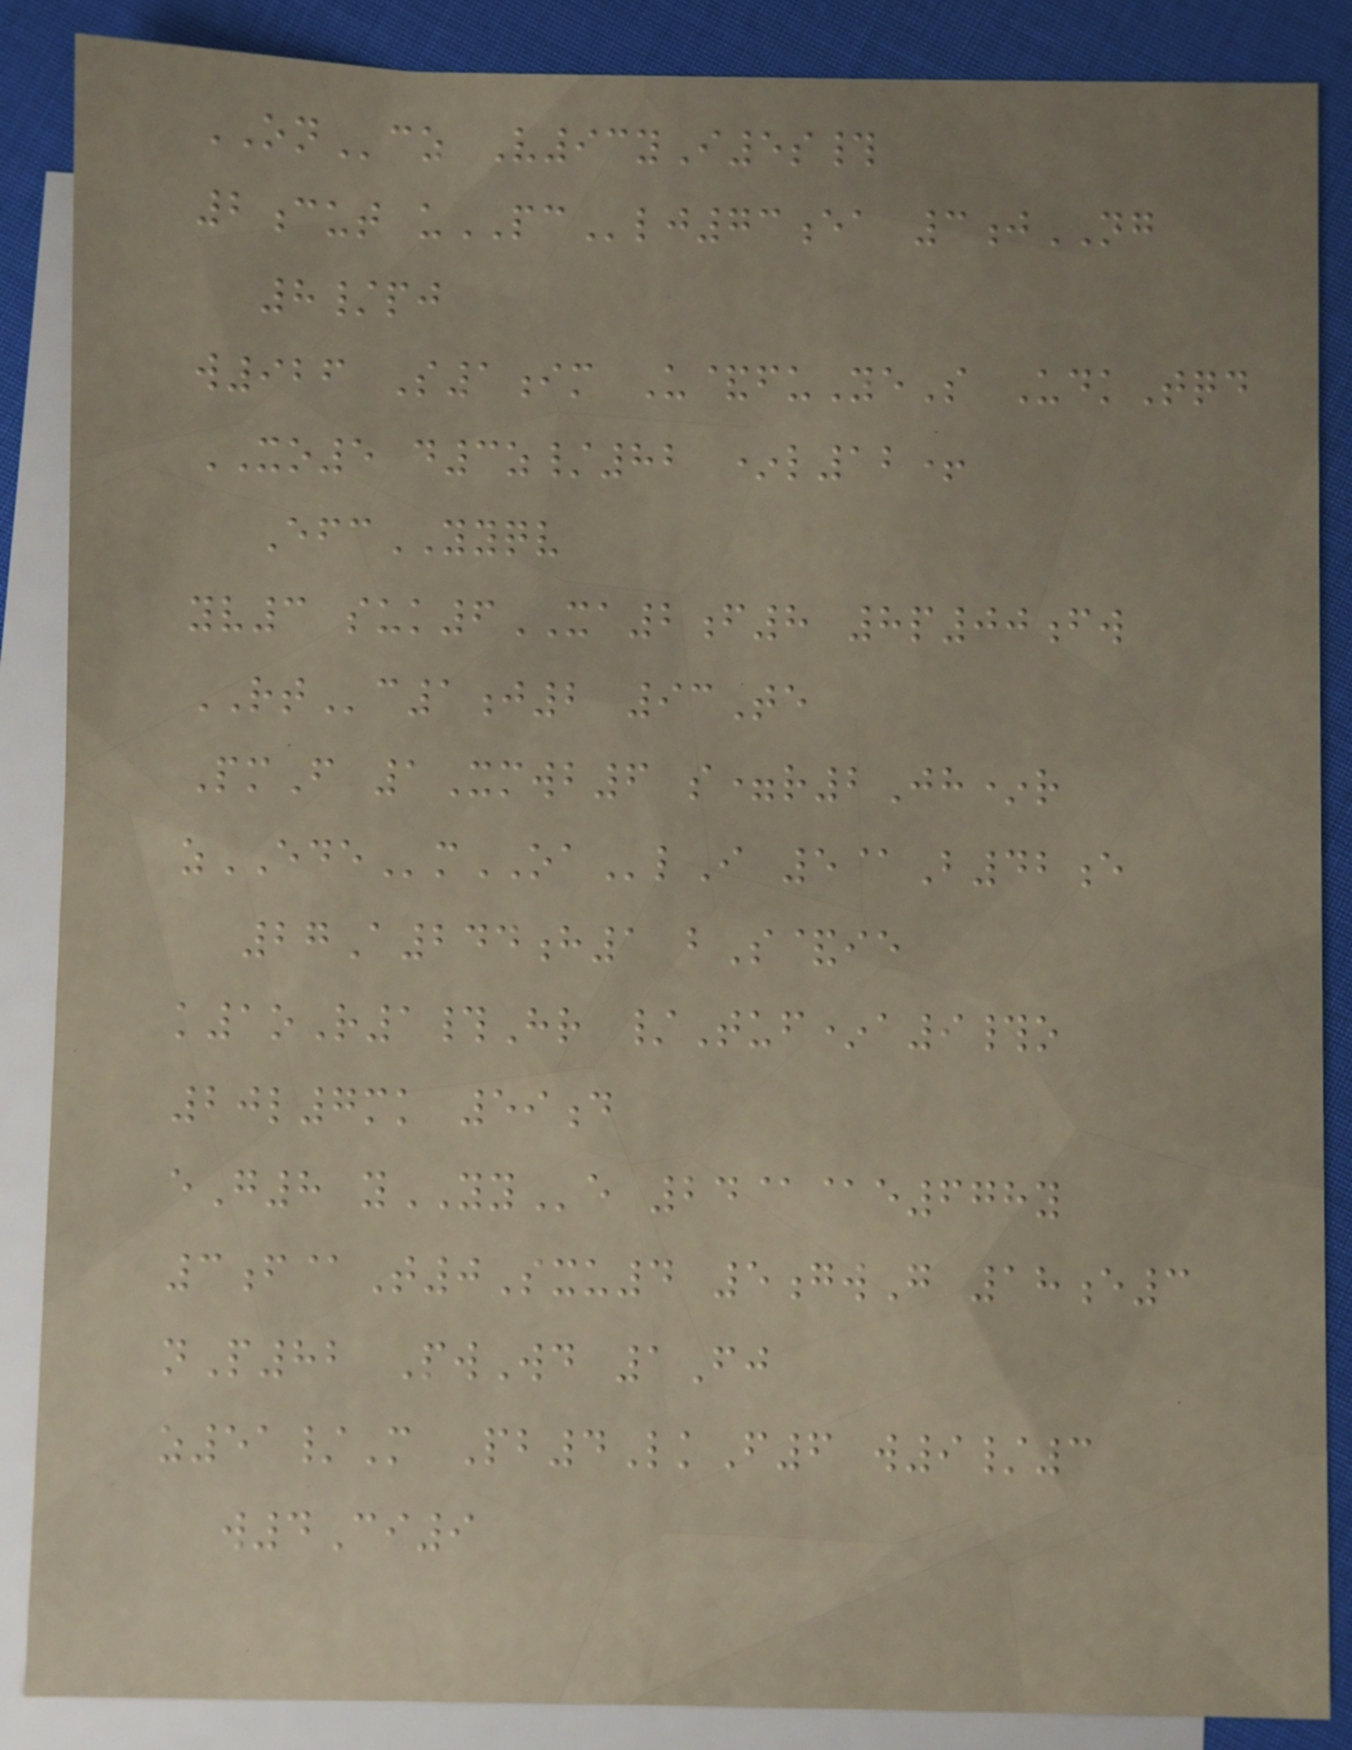ONcz V93yI5s#
2cut uPClj73ea 3jNG
8/pj
w926 S1im U&fuYeS UdkTqd
XO5 d3z/82 *l12+
EfcYYQV
yv3 suk6XA2f8 8p00fw
RTc1j2 93Te
PmF 1Xmwb6 s=r2Jh*r
zEDEmOAlI 5@B42e
27A244h1 bS&ie
k1oR1#Hr /Tuf*a9#o
20l7mk 59d
eG8 yYYe 24@@e678y
3f@T0Sxu4 5gwG 18e3
nP82 PwWd 1Fj
z51/M Pb4LkF6 w9/3
w4Ci9
